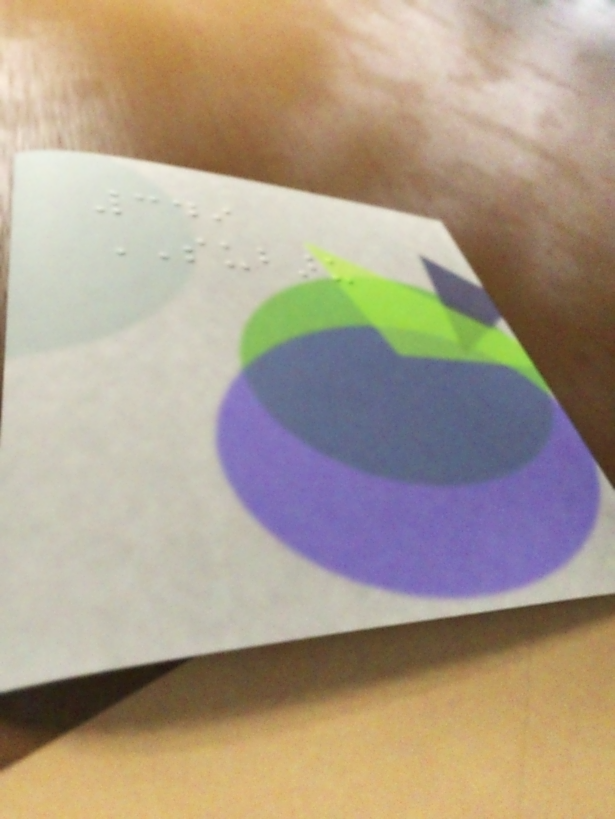349
SUBARU
